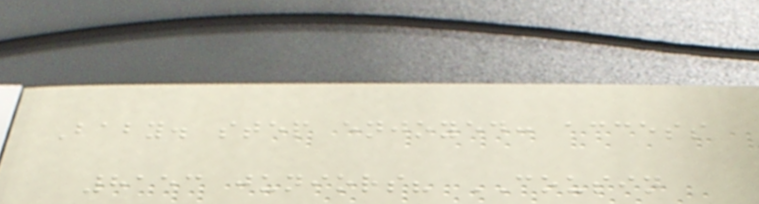Baby. step enjoyed: access
8153 juniors? COUSIN
